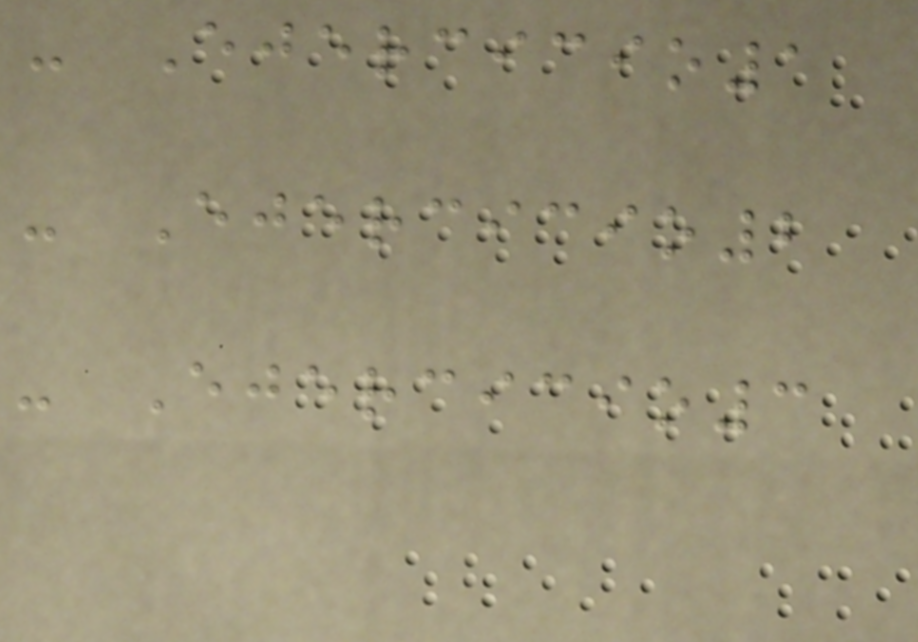- Ejercicio1
- Ejercicio2
- Ejercicio3
